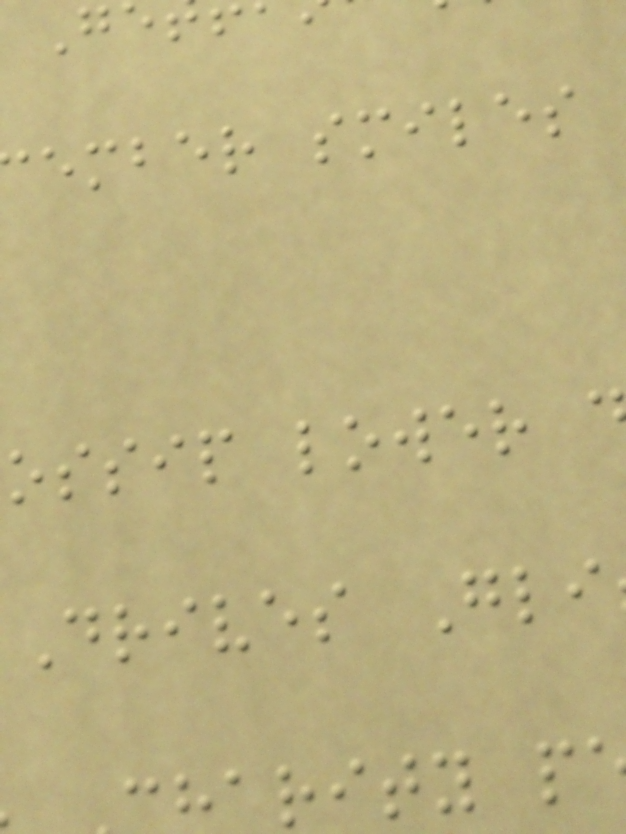ember smiles
ossip lower
Drives Gli
arity p
